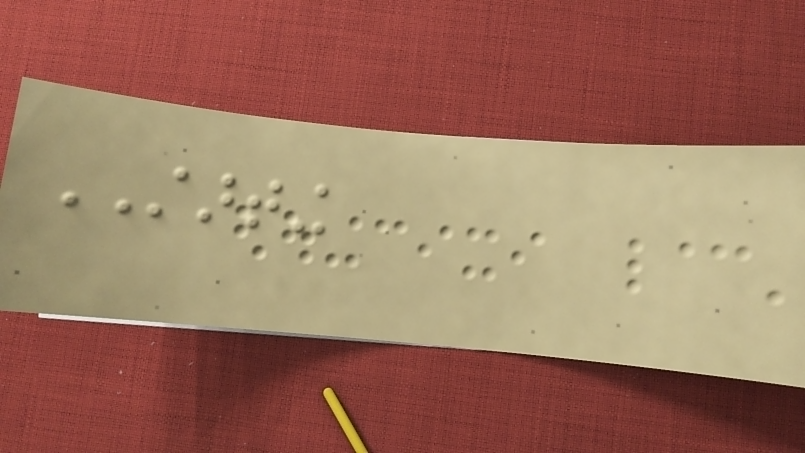STARTING
